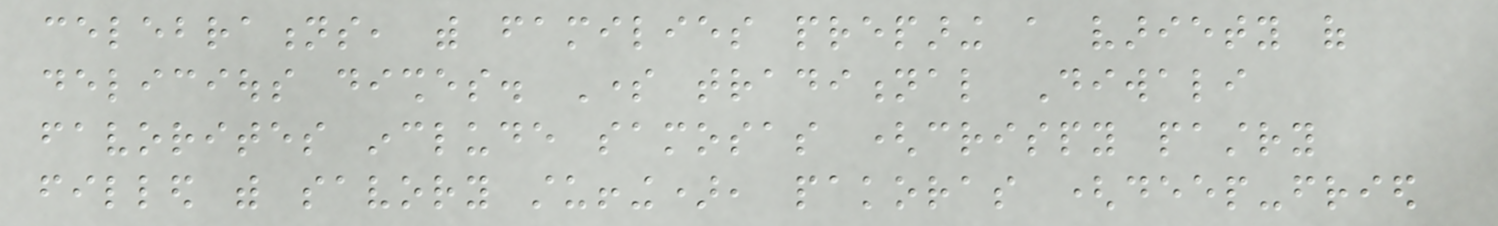celebrations, with families preparing a variety of
delicious dishes. Some traditional Diwali
favorites include samosas (crispy pastry
filled with savory stuffing), pakoras (deep-fried
